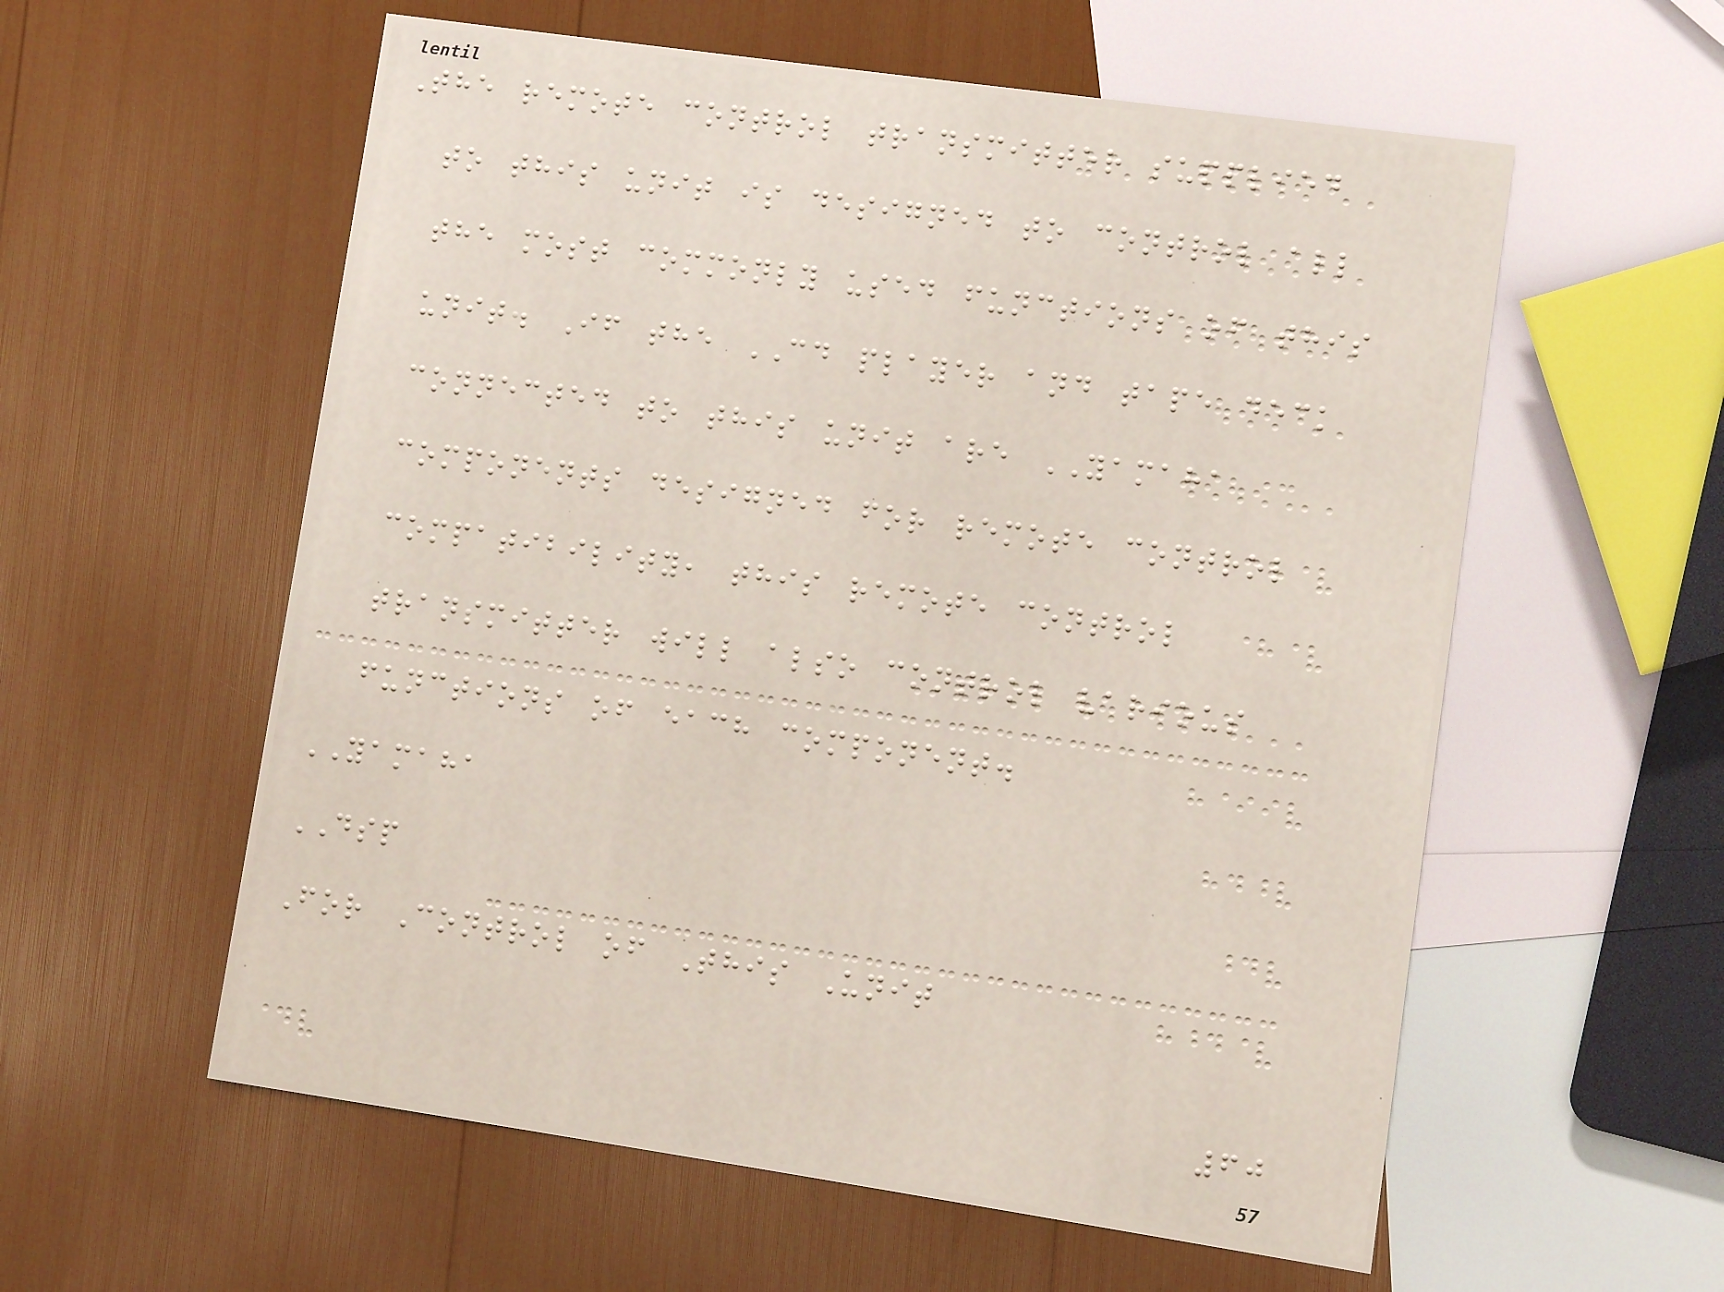The remote control transmitter supplied
to this unit is designed to control all
the most commonly used functions of this
unit. If the CD player and tape deck
connected to this unit are YAMAHA
components designed for remote control
compatibility, this remote control
transmitter will also control various
functions of each component.
YAMAHA
DSP
For Control of This Unit
60
